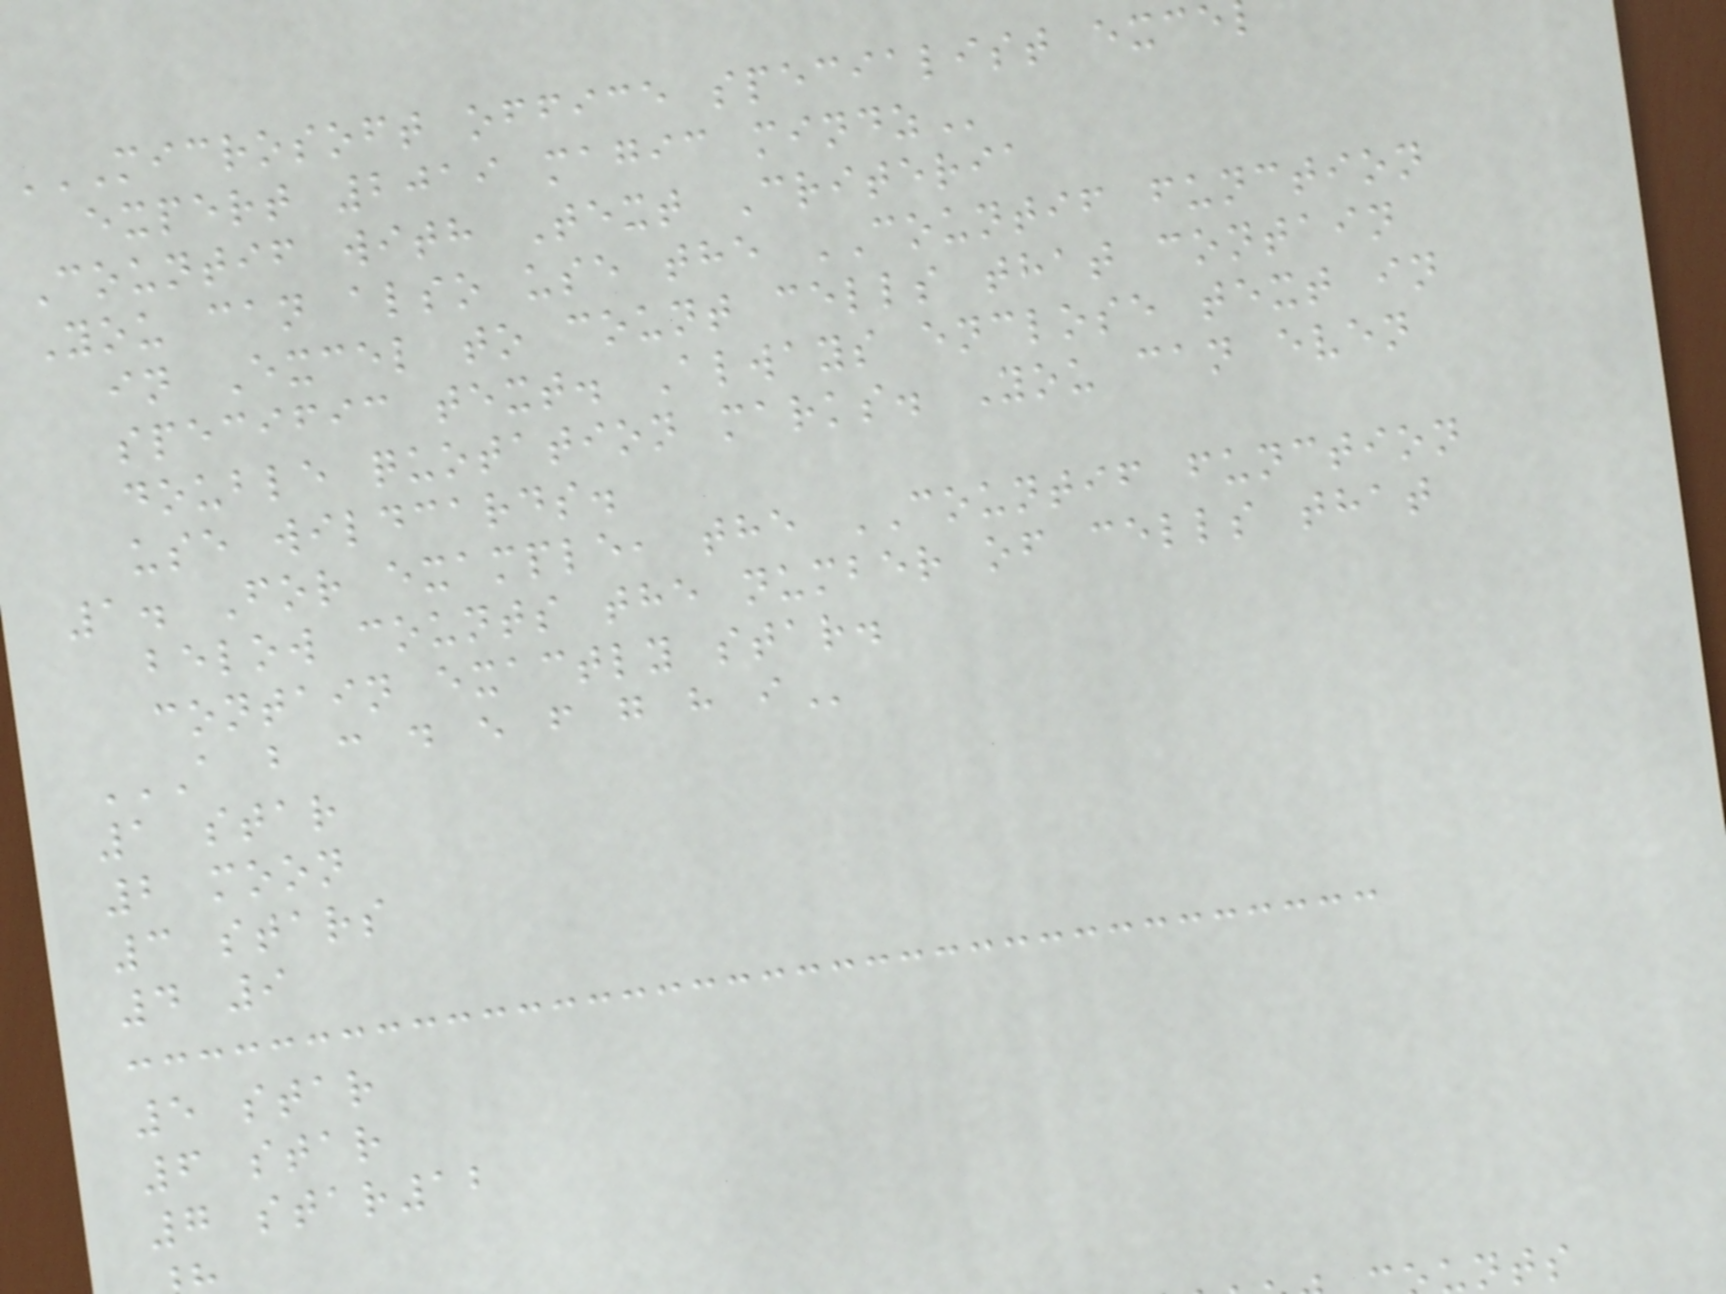expert 2019 magic
Countif with Text Criteria
You can also use the COUNTIF function
in Excel to count cells that contain
specific text. Always enclose text in
double quotation marks. You can even
use wildcards.
1. For example, the COUNTIF function
below counts the number of cells that
contain exactly star.
A B C D E F G H I
1 star
2 moon
3 stars
4 9
5 star
6 star
7 star12
